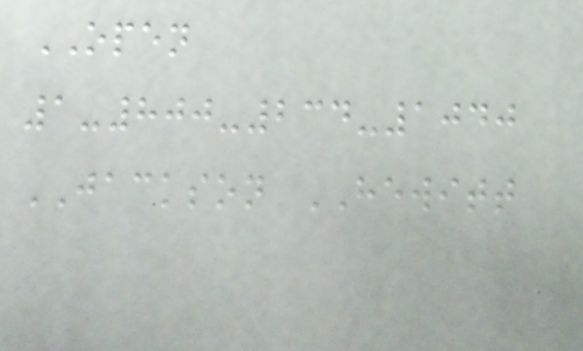OPEN
1-800-234-1040
JACKSON HEWITT
